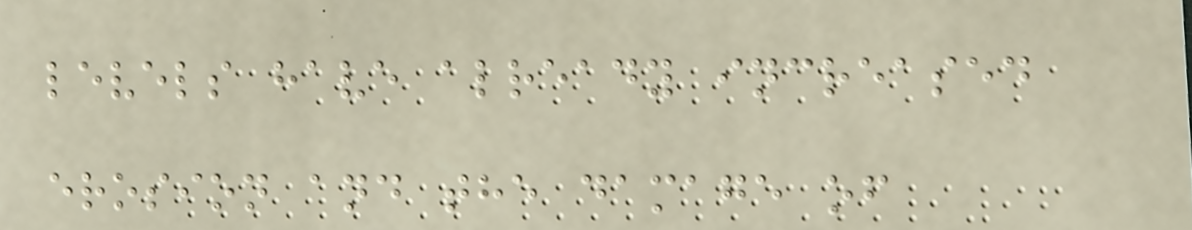levels have already increased
erosion and the damage of
